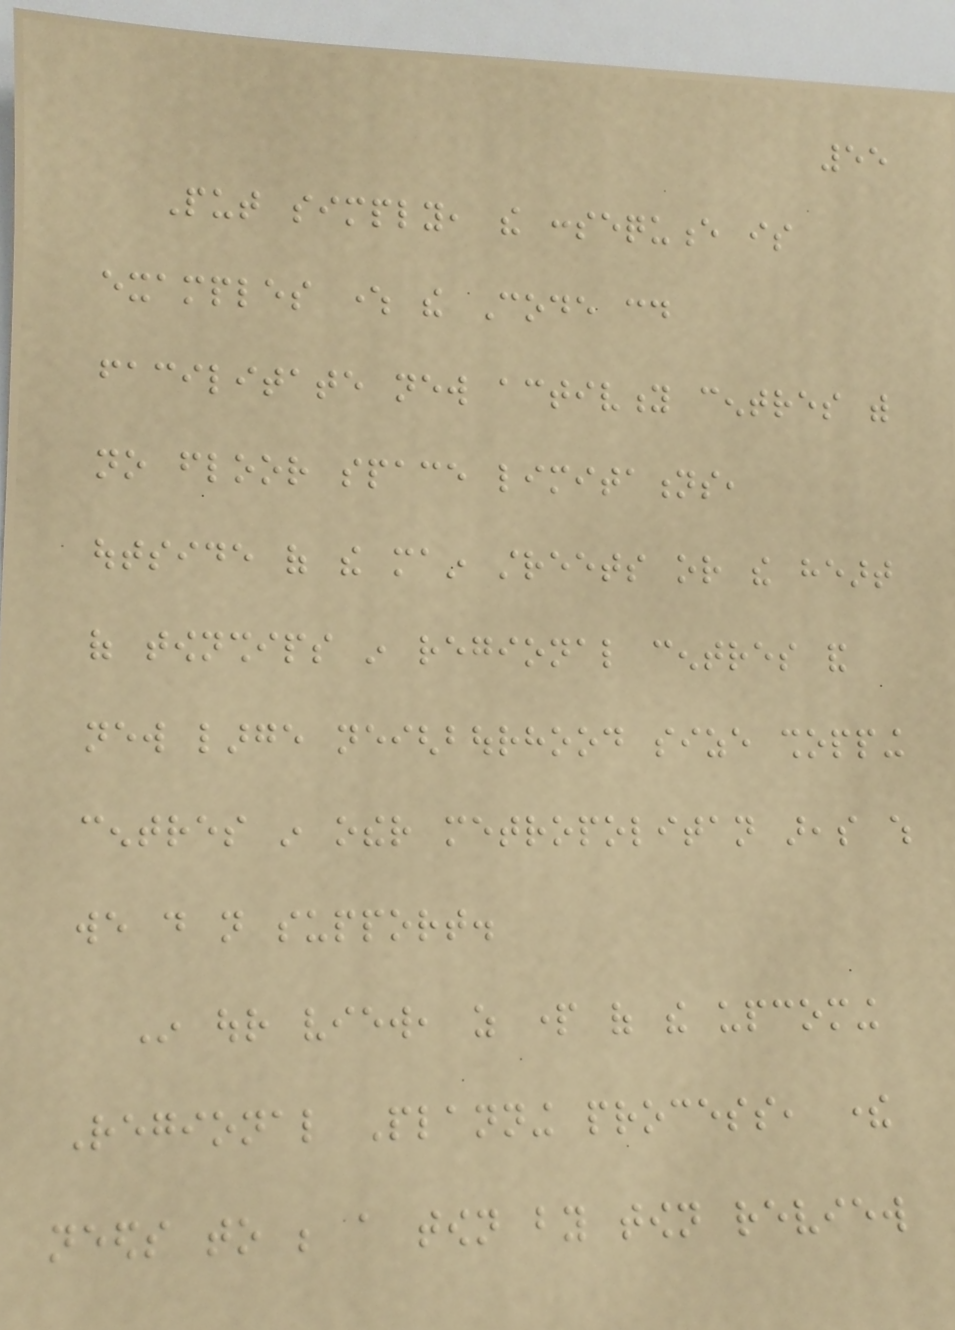55
Put simply, the consequence is
examples where the Code could
facilitate new activity centres with
no floor space limitations,
outside of the main streets or the heart
of townships in regional centres and
new large neighbourhood size shopping
centres in other metropolitan areas which
we do not support.
In our view, as part of the upcoming
Regional Planning process, there
needs to be a town by town review
